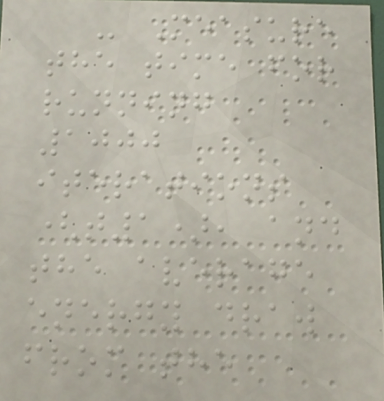- Measure
the time for
running
1000
iterations
(t1), and
the average
energy draw
from the
